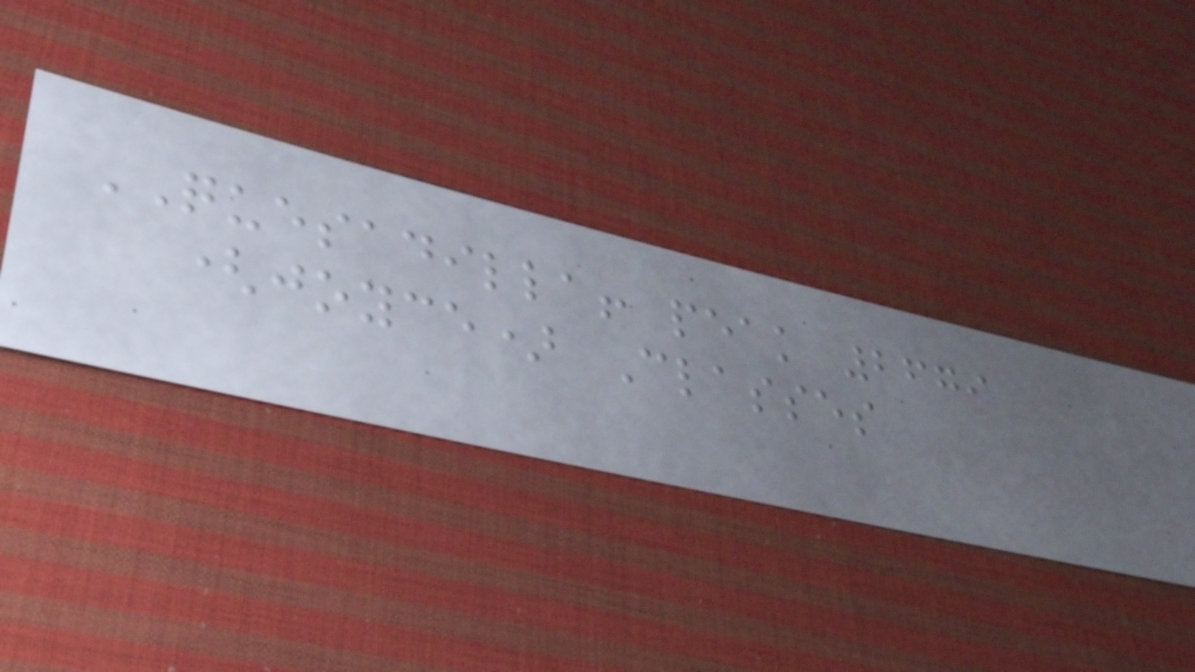QUESADILLA! peak 2679
(joyce) Classes
